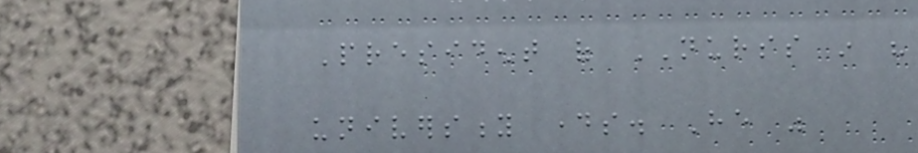President of NURSS in his
university days. He was
